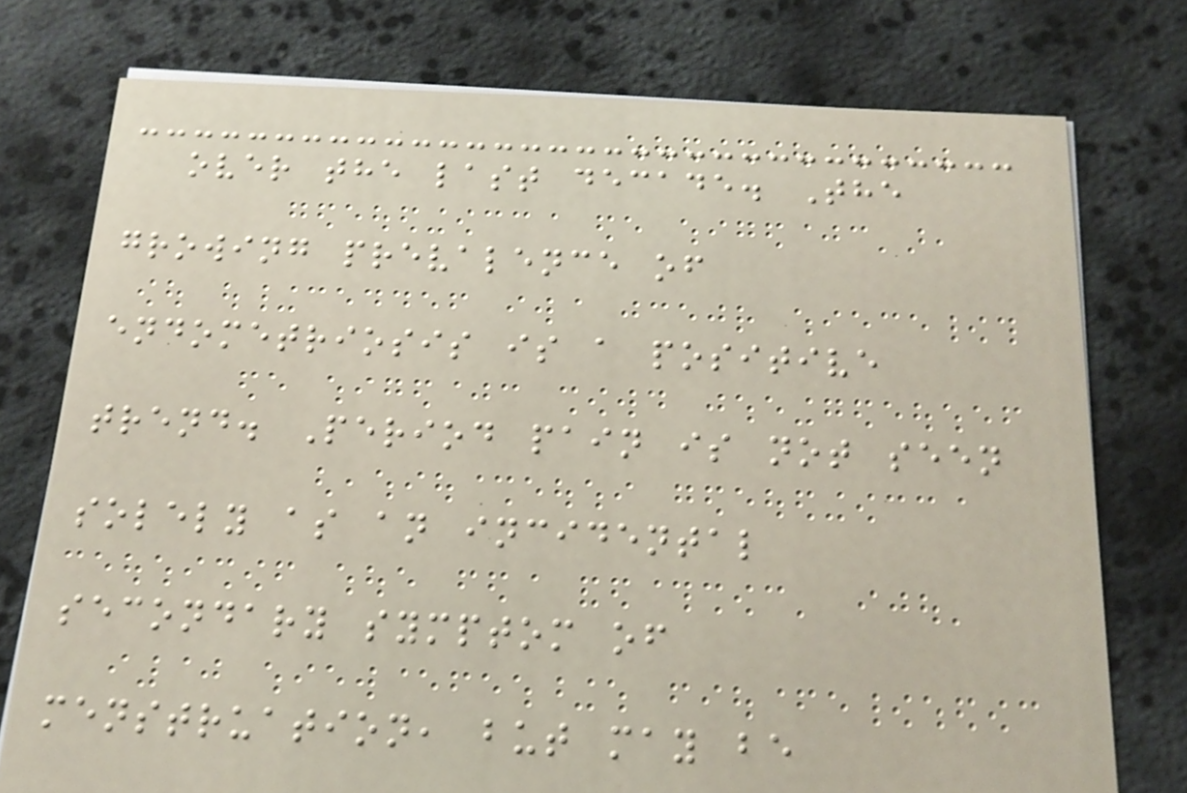over the last decade. The
growing prevalence of
endometriosis is a positive
trend. Period pain is not seen
solely as an incidental
secondary symptom of
menstruation, but may be
